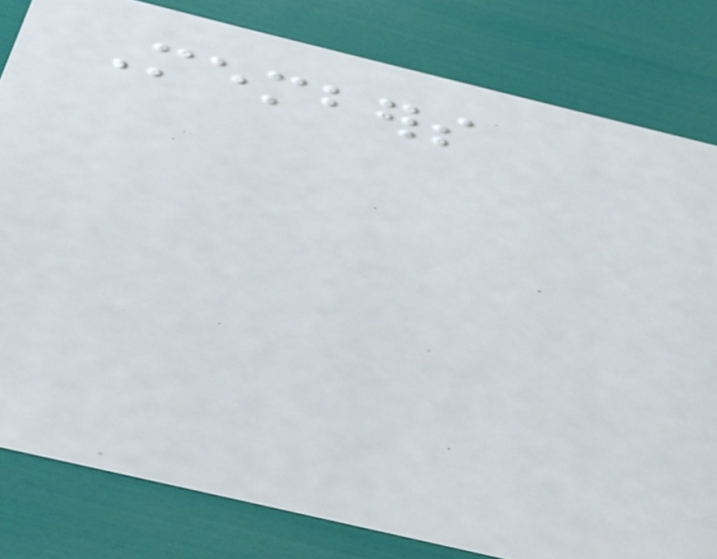Members
